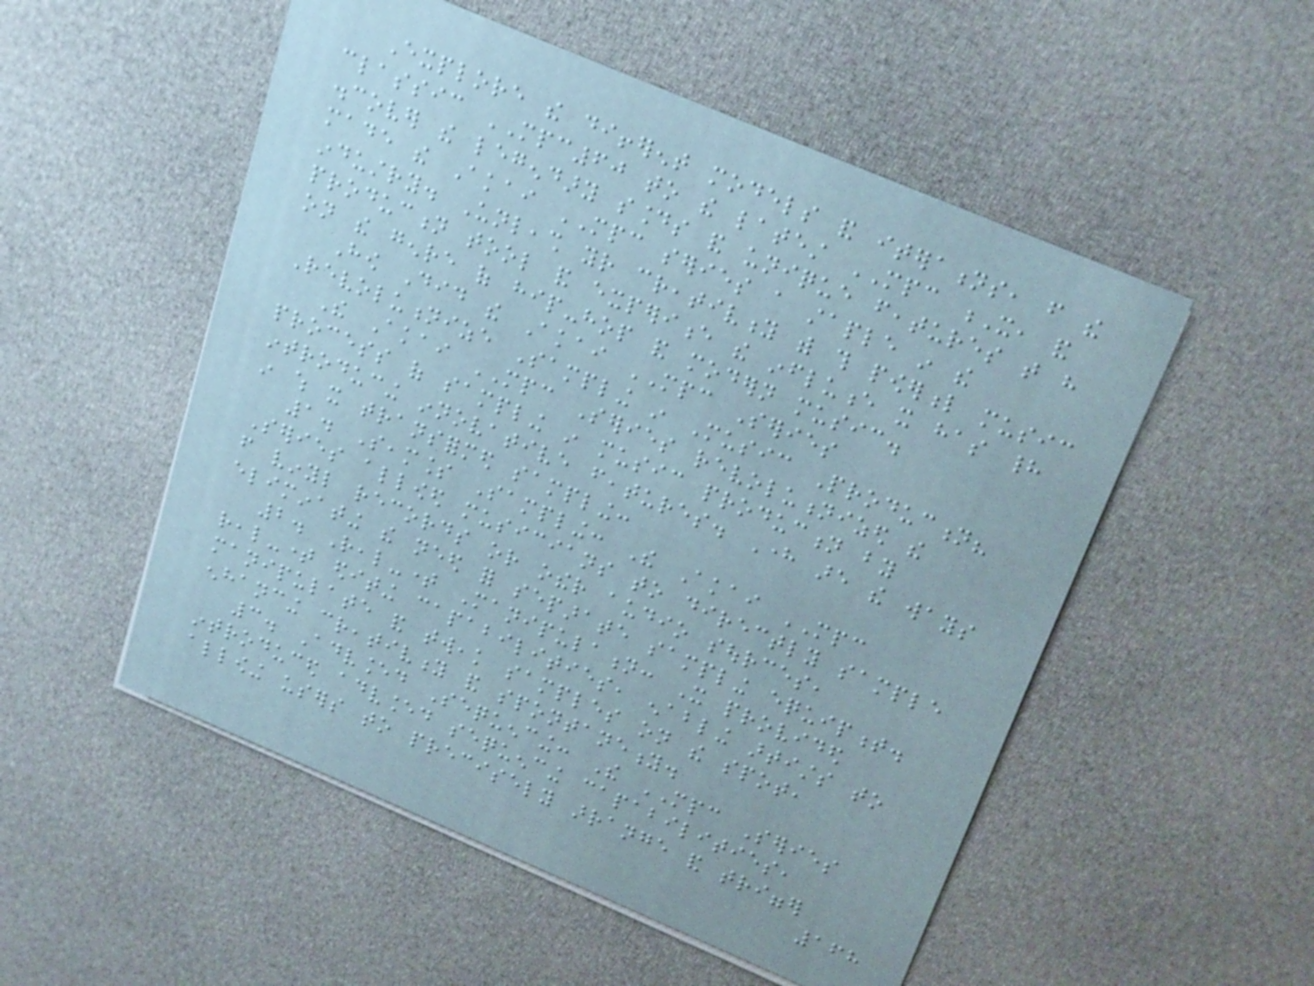Explore the different models and iterations, from the
classic MPC60 to the latest MPC X, and
discover the legendary sounds and unique features that have
made the Akai MPC series a staple in the
industry. Unleash your creativity with this powerful music
production tool and experience the influence it has had
on the genre of hip-hop and modern music.
How Did the Akai MPC Series
Revolutionize Sampling in Music Production?
The Akai MPC Series revolutionized the
process of sampling in music production by
introducing innovative features. Here are the ways
in which it transformed sampling:
1. Seamless Sampling: The Akai MPC
Series allowed musicians to directly sample
from vinyl records or other audio sources,
eliminating the need for separate sampling equipment.
2. Real-time Manipulation: It provided
real-time editing capabilities, enabling artists to
manipulate and tweak samples on the spot,
enhancing creativity and spontaneity.
3. Advanced Sequencing: The MPC Series
introduced advanced sequencing capabilities,
allowing users to precisely arrange and trigger
168
